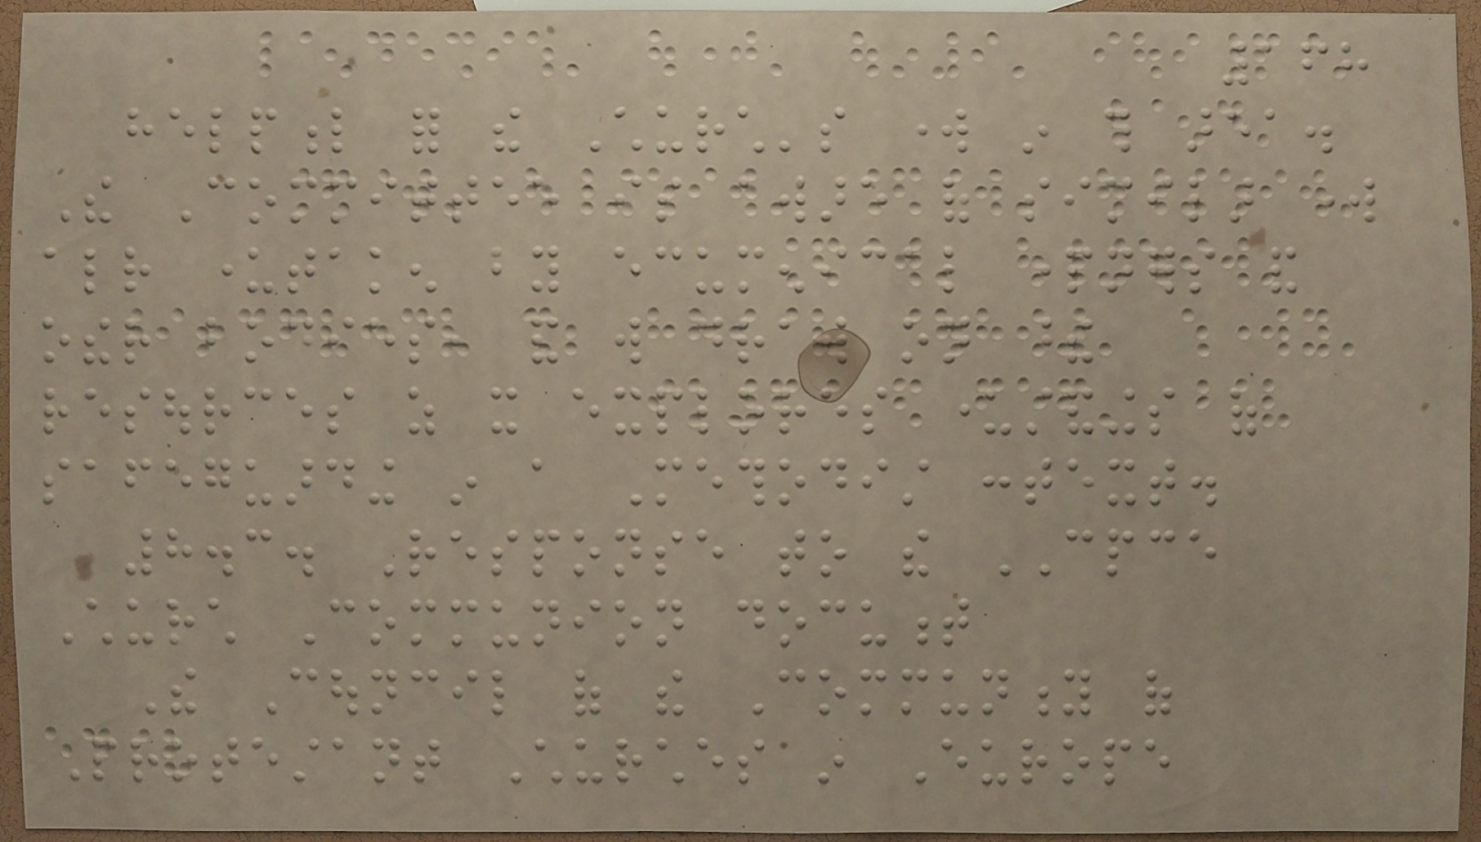168
helpful for the Church's work in this area.
The Committee is aware of similar work
already undertaken by ecumenical partners and
other bodies, and will draw on these
resources as it explores understandings of
safeguarding in a Methodist context.
8.3. Response to the CPCE
Church Communion document
The Council of the Community of
Protestant Churches in Europe
